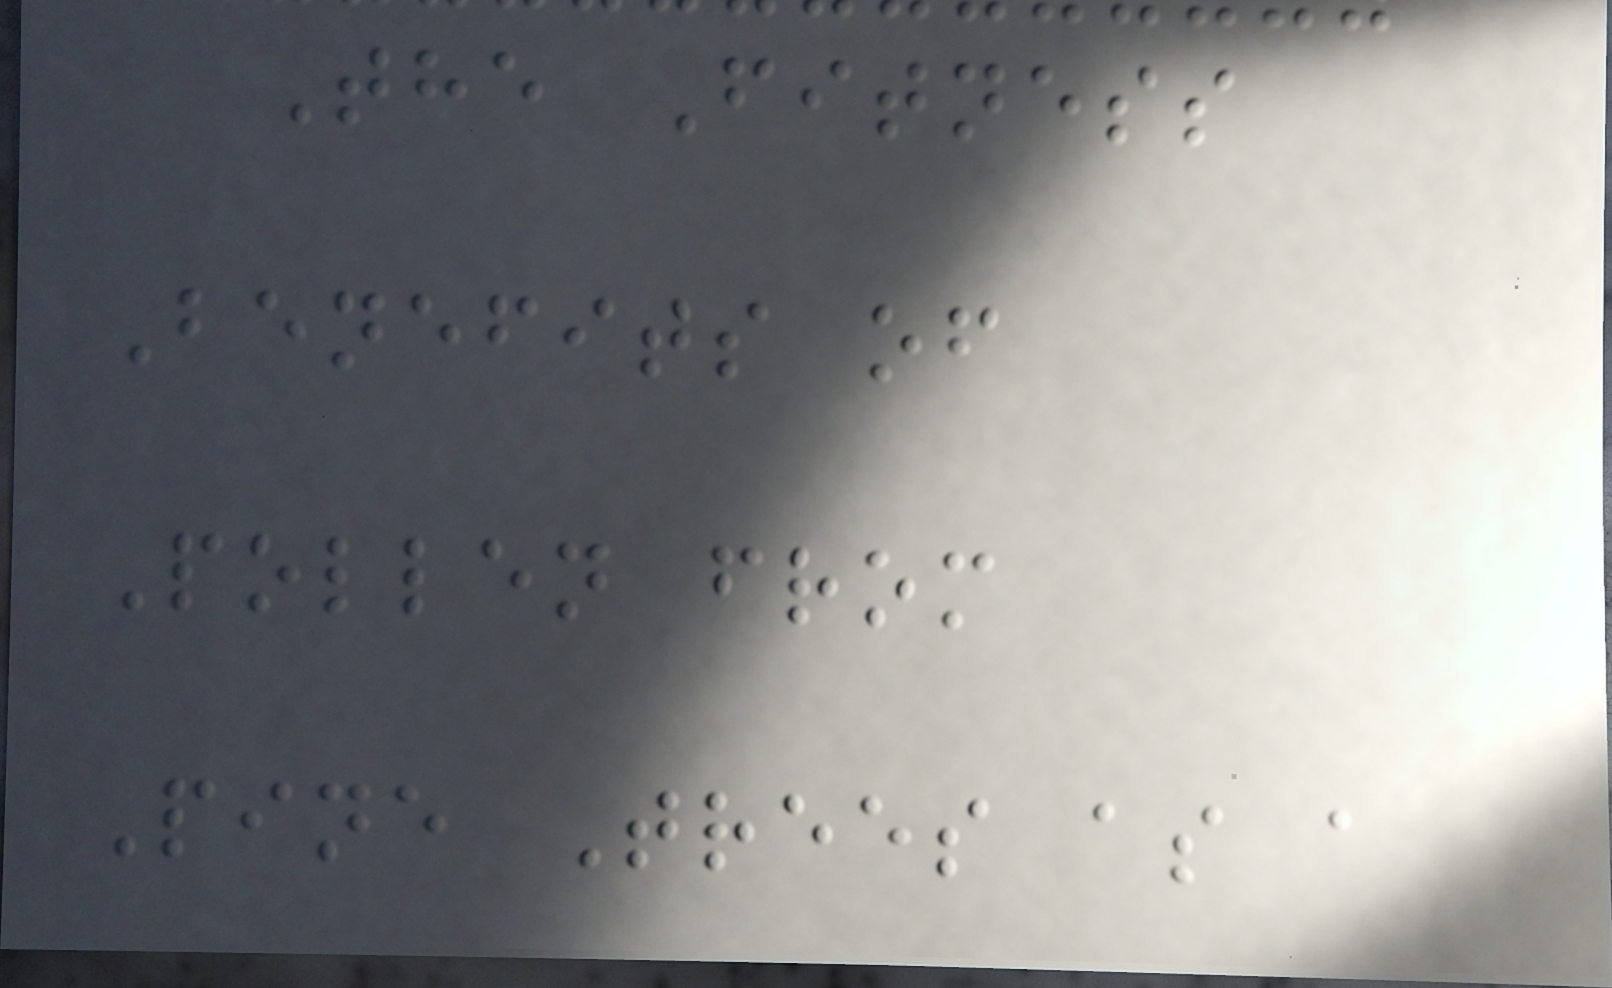The Fitness
Benefits of
Pollen from
Pine Trees as a
